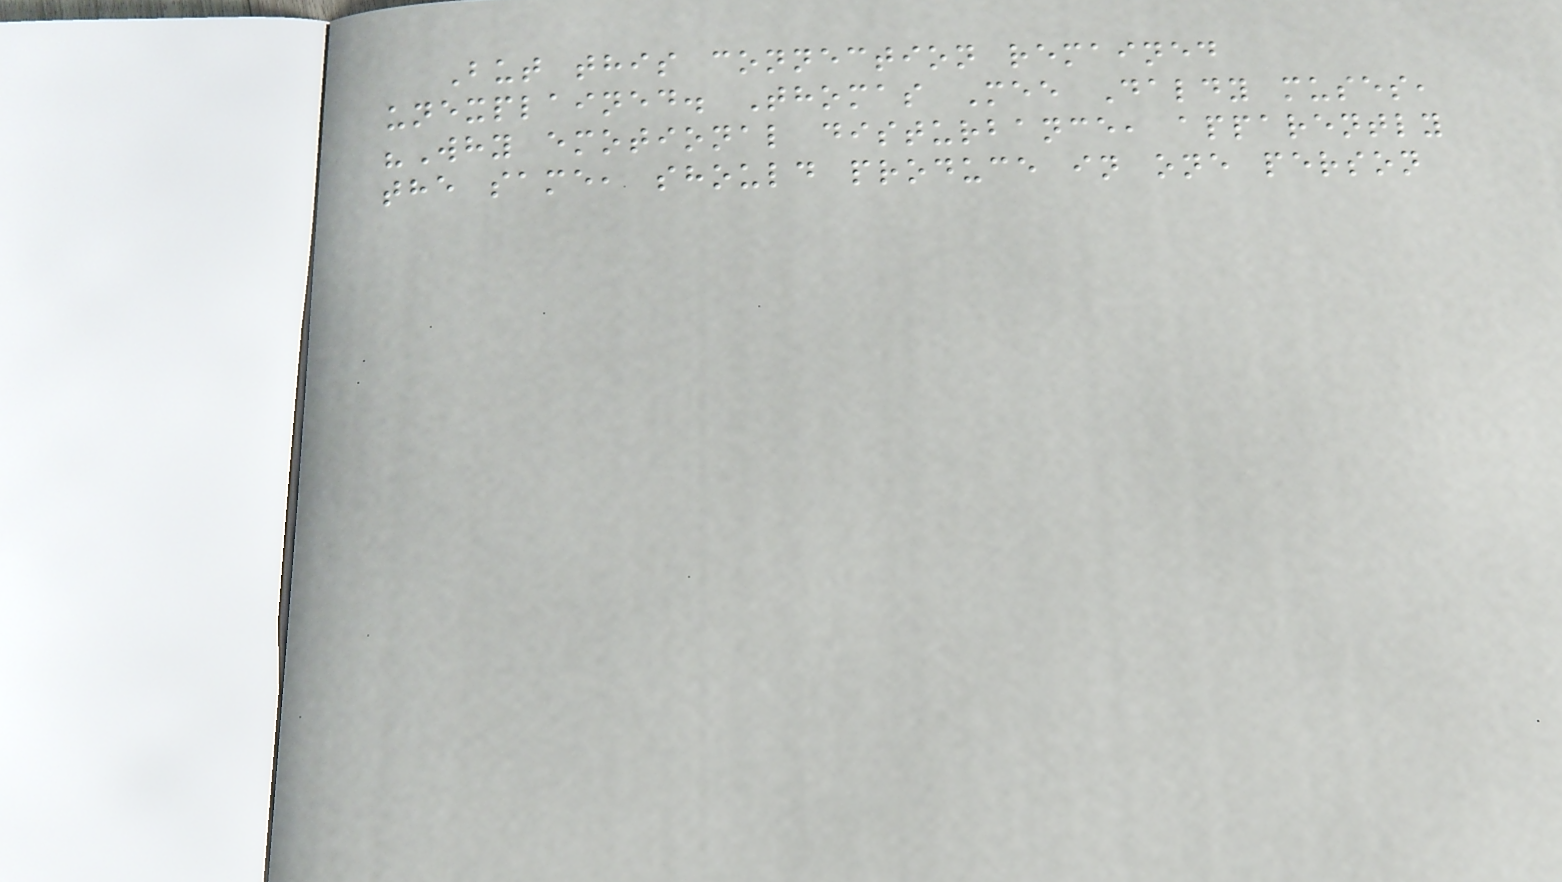But this connection remained
unexplained. Thomas Mee Daldy muses,
"Why emotional disturbance, apparently
the same, should produce in one person
